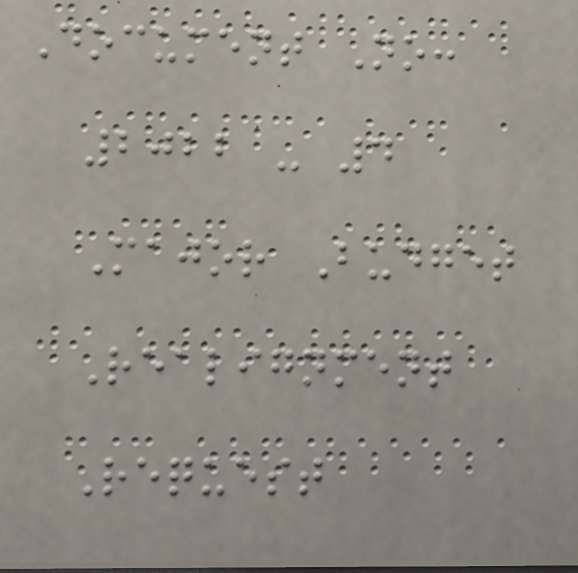Document No:
2022 - 4
Major Budget
Realignment
Request
